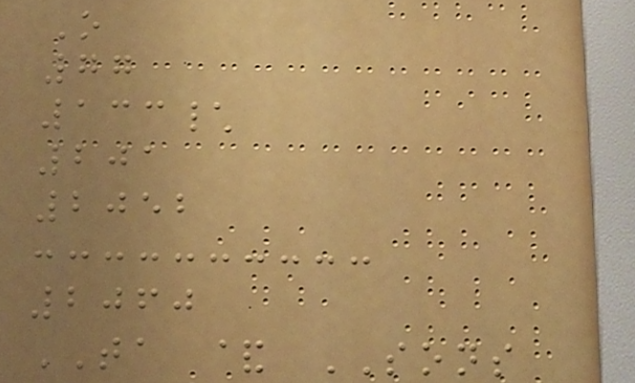O
77
133\
201
2052
2060
TA & SONS
